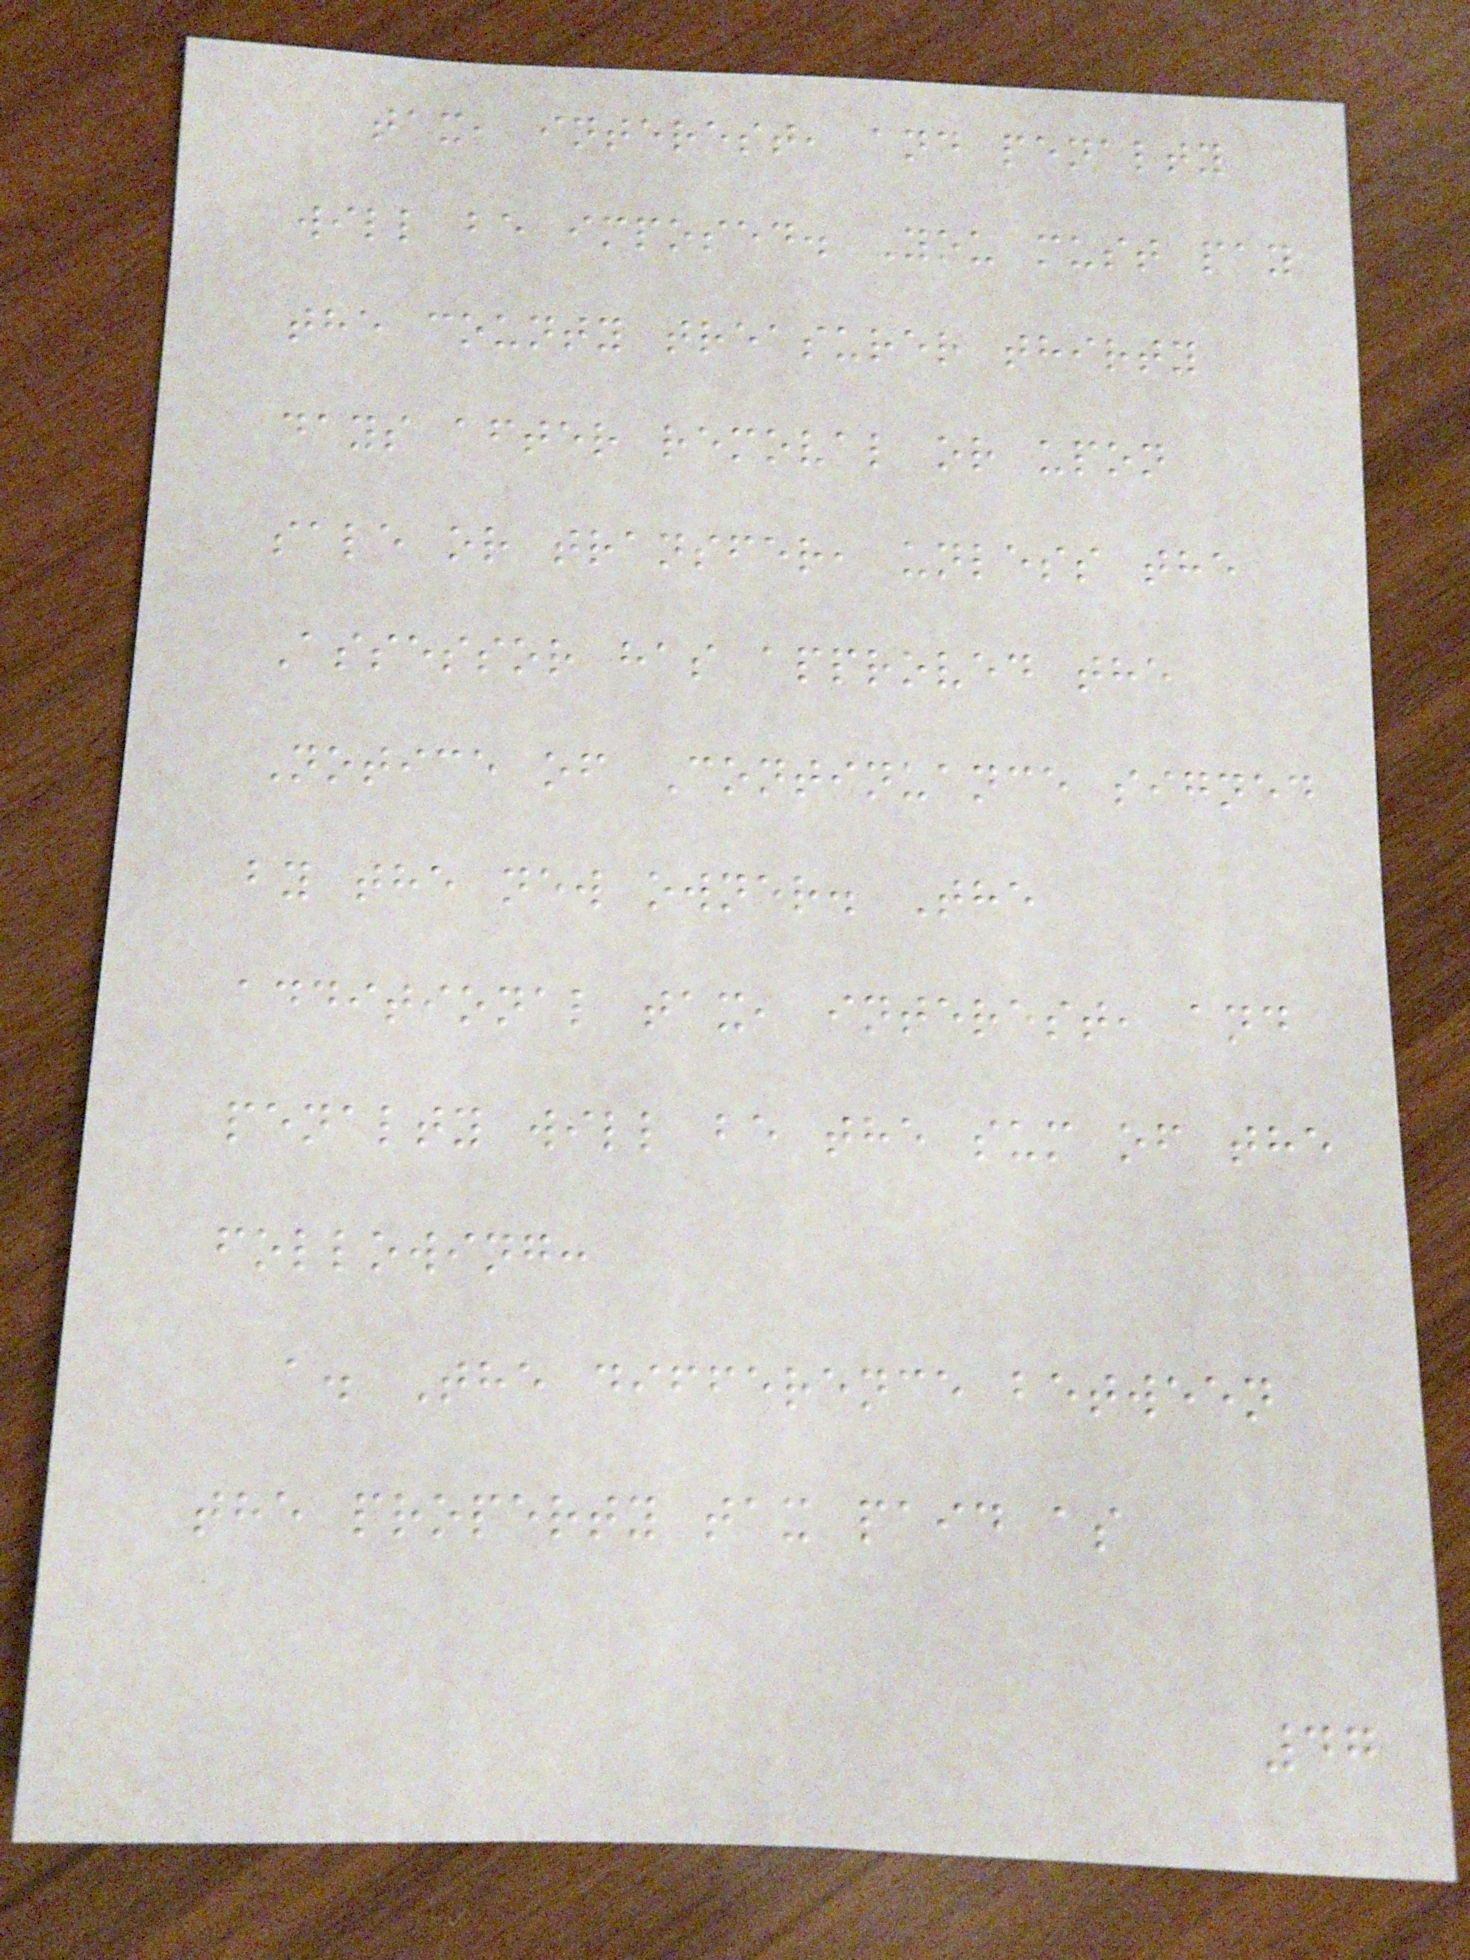tax, interest, and penalty
will be imposed. You must pay
the county treasurer thirty
days after removal or upon
sale or transfer, unless the
Assessor has approved the
Notice of Continuance signed
by the new owner. The
additional tax, interest, and
penalty will be the sum of the
following:
a. The difference between
the property tax paid as
47
